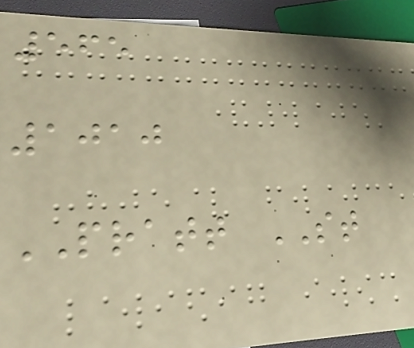565
1010
PRATT ST
